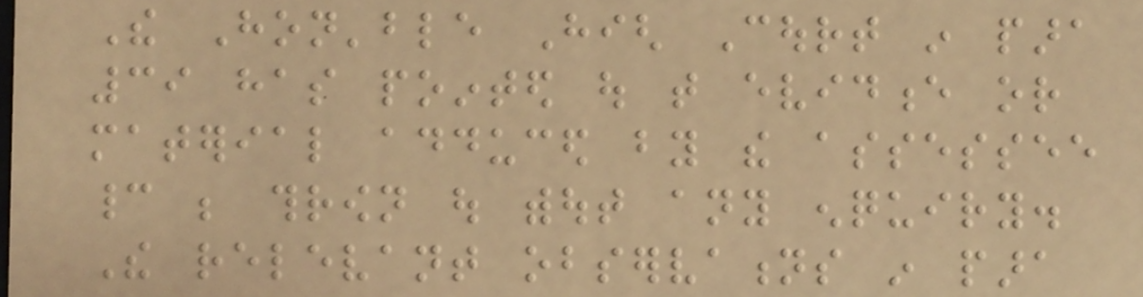The Hon'ble High Court in para
39 has pointed out that evidence or
material adduced by the assessee
cannot be thrown out without any enquiry.
The relevant observations in para
